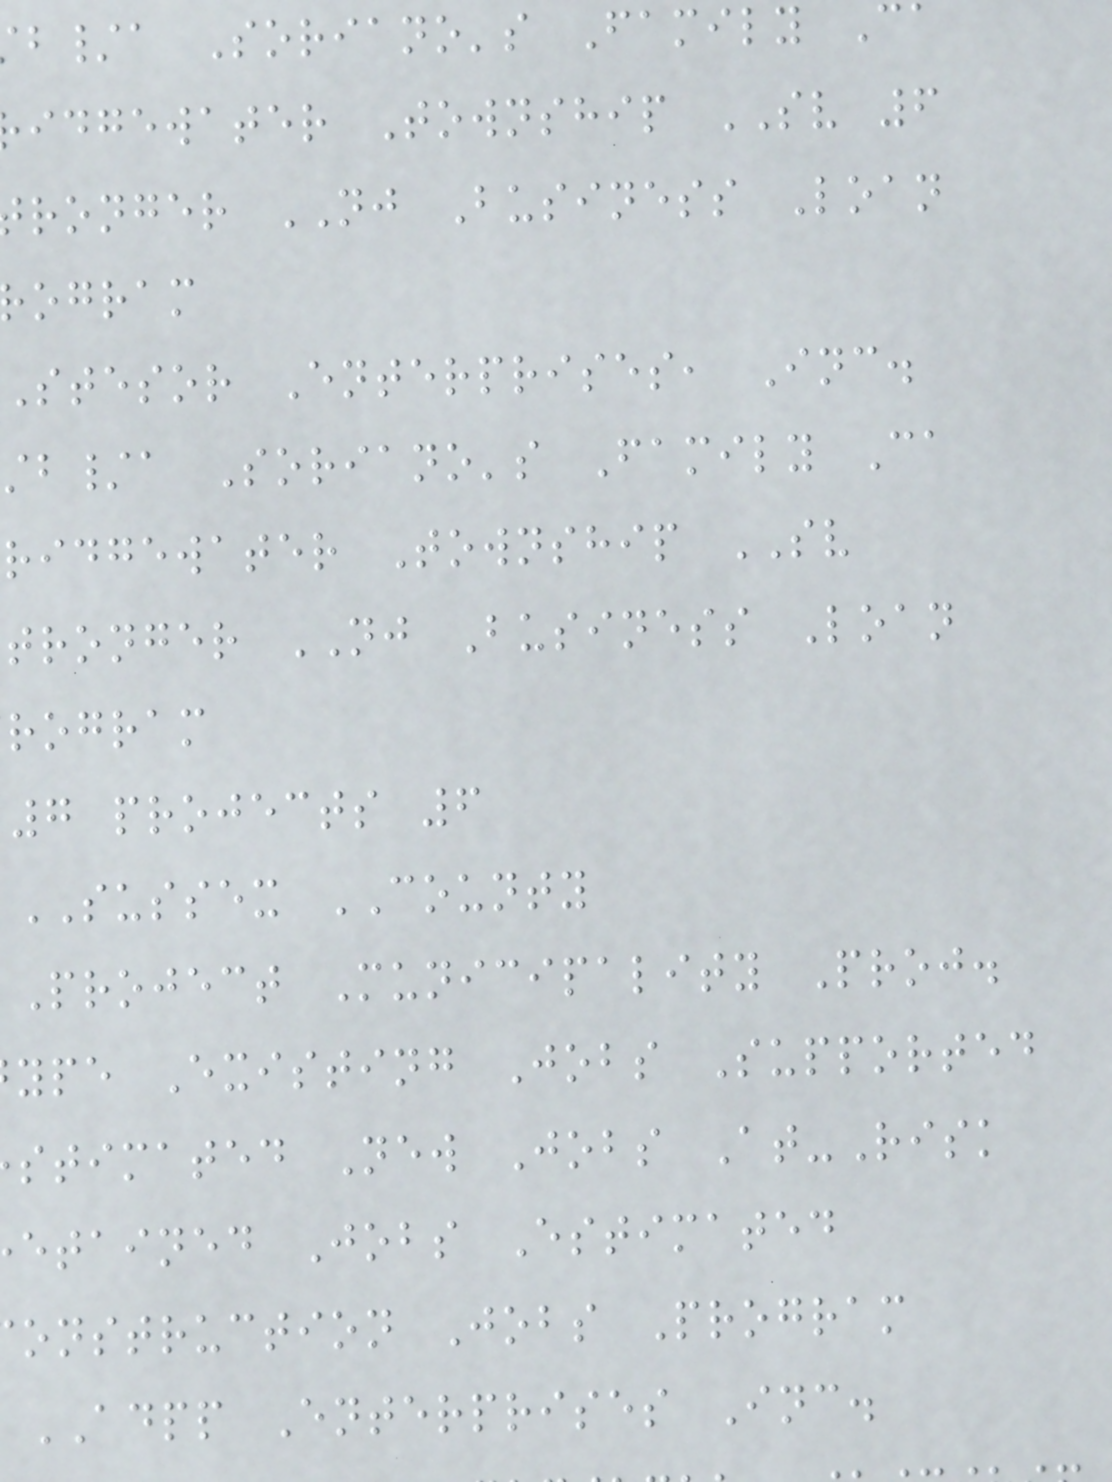b/a Soriano's Family Ca
idgewater Township SV 6
ronger NJ Business Loan
ogram
Stesor Enterprises, Inc.
b/a Soriano's Family Ca
ridgewater Township SV
tronger NJ Business Loan
rogram
7 projects 6
SUSSEX COUNTY
Project Municipality Proj.
ype Existing Jobs Supported
stimated New Jobs At-Risk
etained Jobs Estimated
onstruction Jobs Program
ADPP Enterprises Inc.
